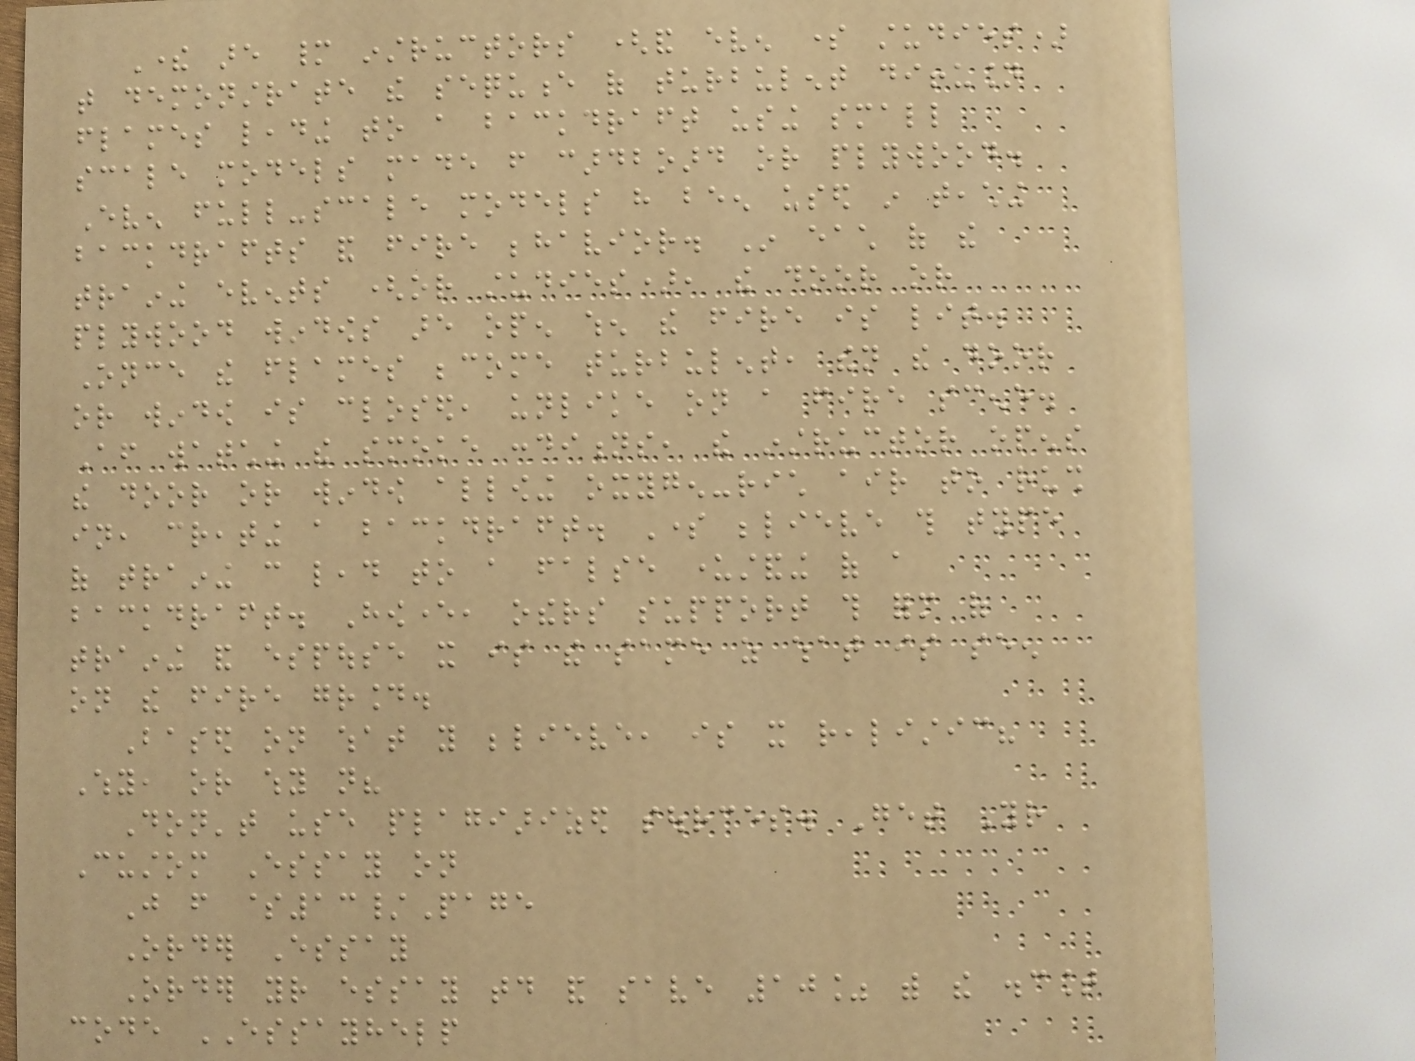There are many instructors (and even some studies)
that demonstrate the sequence of turbulent diffusion
flames leading to a backdraft using small
scale models made from cardboard or plywood.
Even full-scale models have been used in teaching
backdrafts and fire behavior. In each of the
training events (or studies), the door or
plywood windows are open when the fire is lit.
Once the flames become turbulent, then the door
or window is closed, unlike on a fire scene.
After watching the smoke conditions, the instructor opens
the door or window allowing oxygen-rich air to rush
in, creating a backdraft. Some believe this type
of training can lead to a false understanding of a
backdraft. However, others support this form of
training and espouse it is the same as what is seen
on the fire ground.
Based on what you believe, is it realistic?
Why, or why not?
Don't use plagiarized sources. Get Your
Custom Essay on
Just from $13/Page
Order Essay
Order your essay today and save 10% with the discount
code ESSAYHELP
